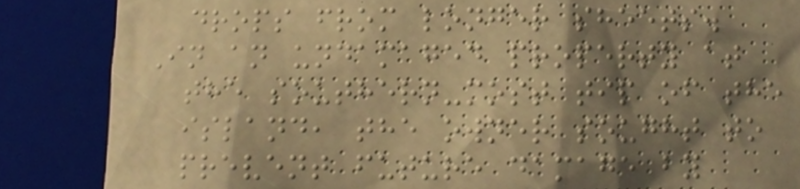drops from longer sheets.
In an undamaged property at
the southern-most tip of the
island, the owner sought to
prevent future damage by
